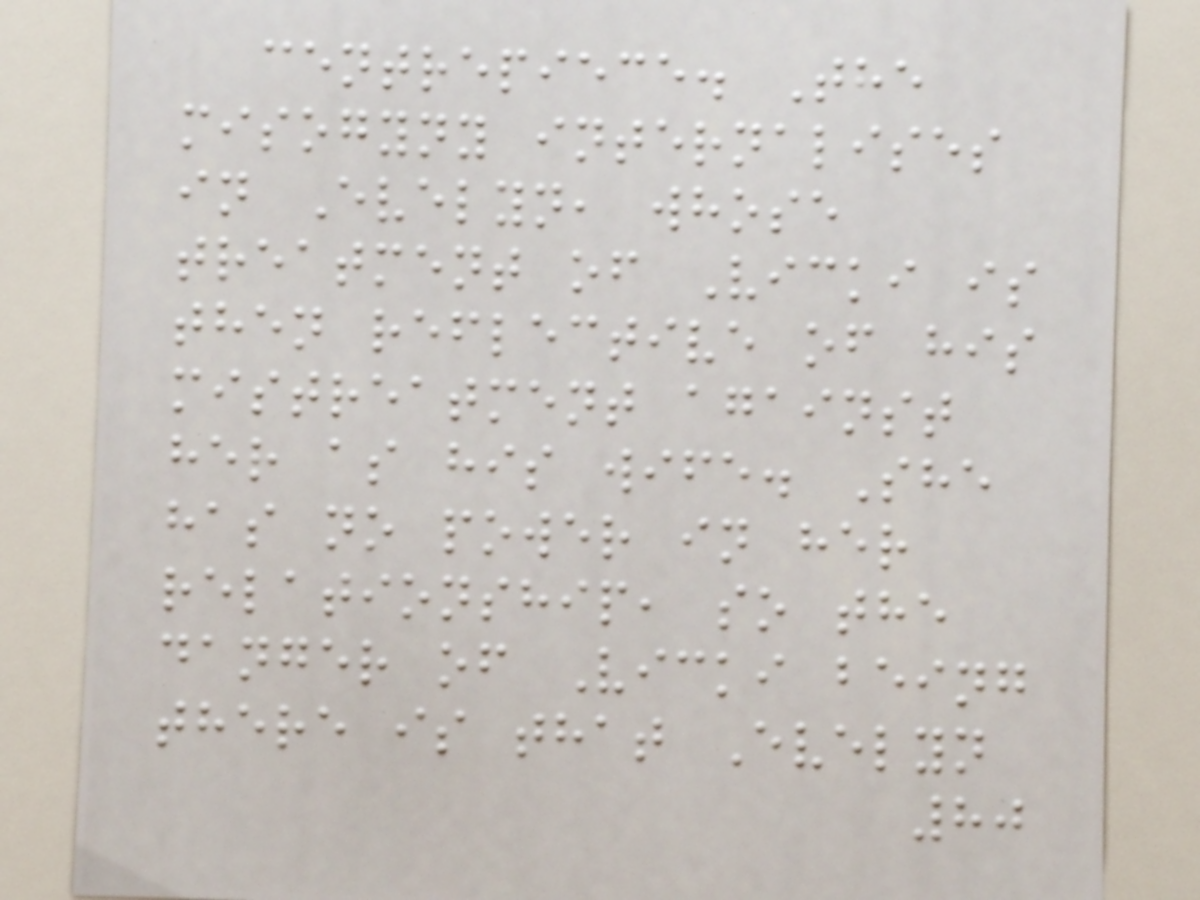centrepiece. The
misogyny internalises
in Evelyn, whose
treatment of Vicki is
then reflective of his
mistreatment against
her as his wife. She
has no power in her
relationship, so the
danger of Vicki being
there is that Evelyn
80
